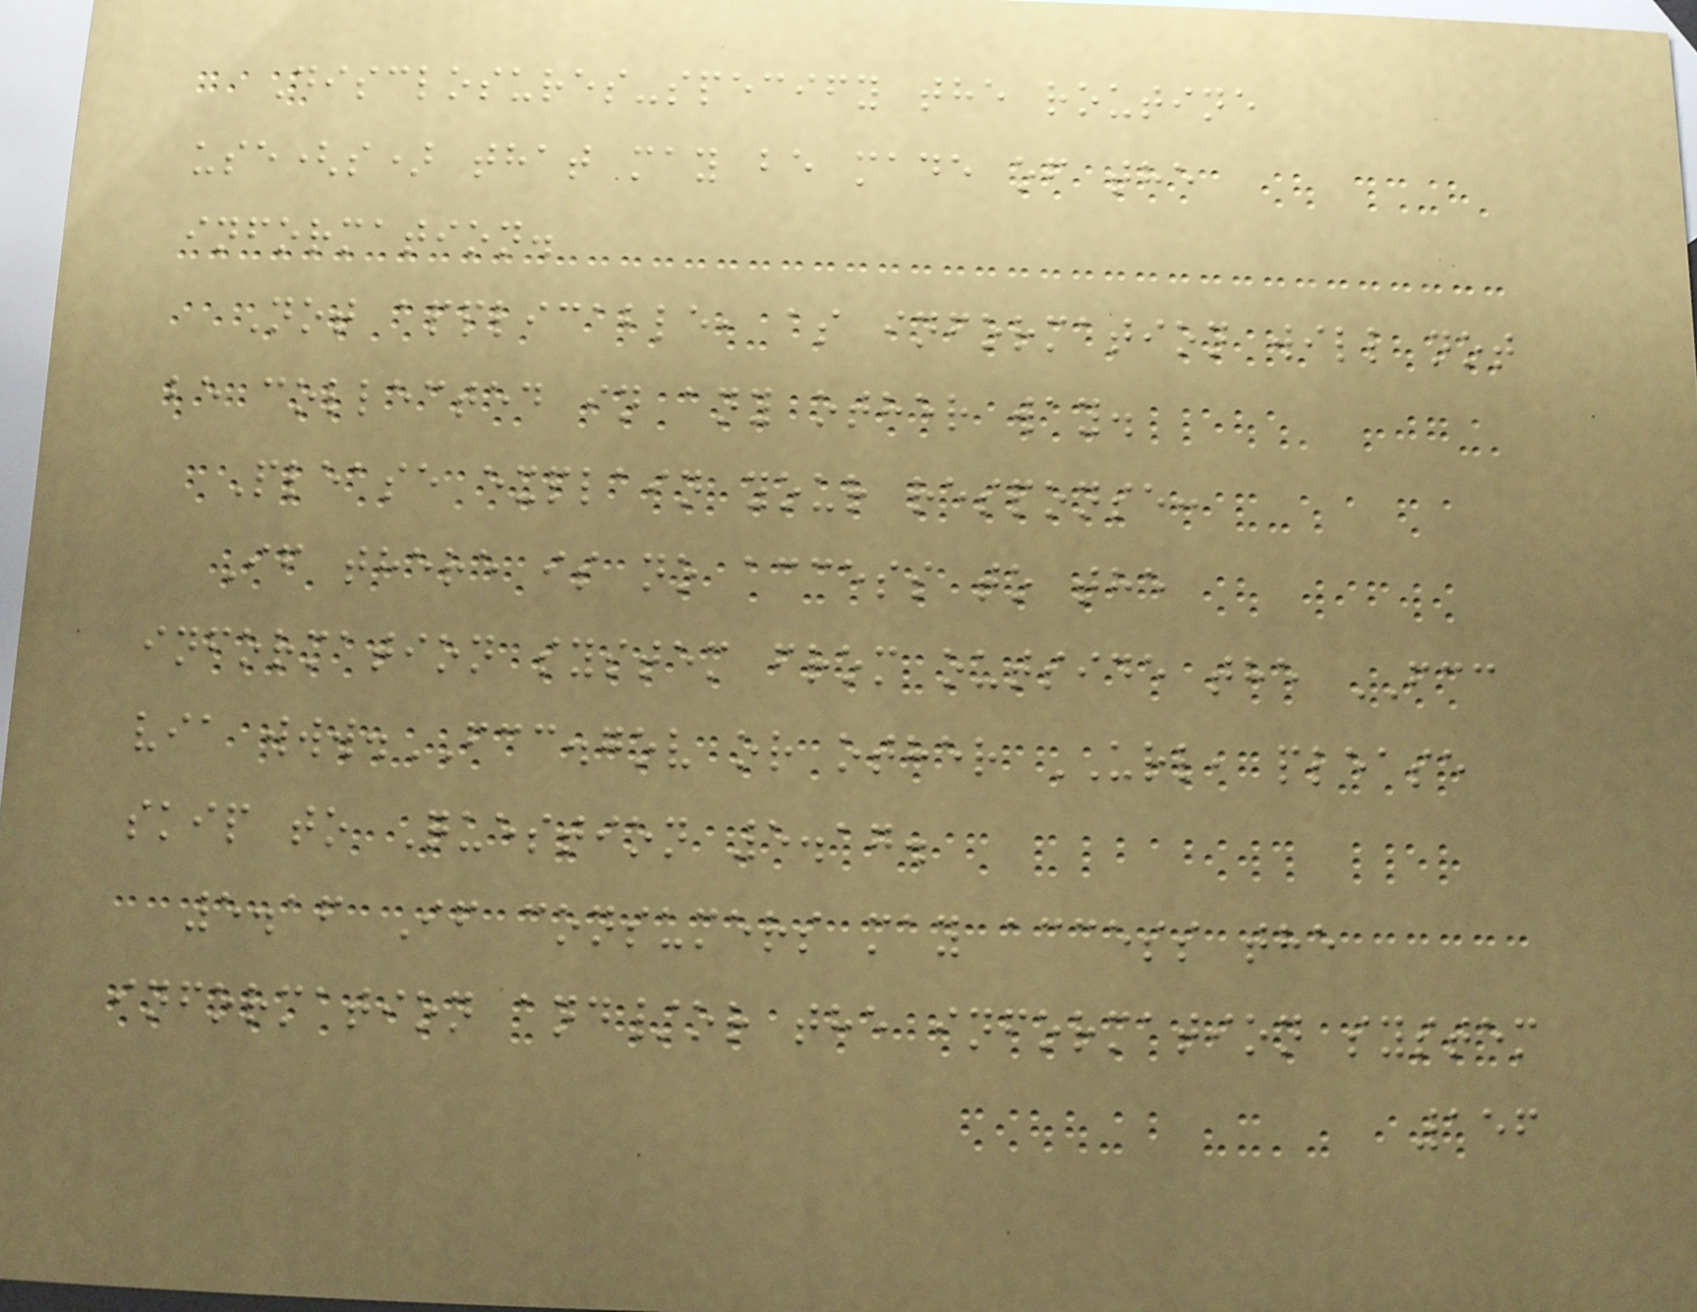Disclosures-specify the routine
use(s) that may be made of the
information.
Not applicable, as information will not
be collected in any other way.
Please explain your response:
If there is no access to the
information system from outside the FCC
via www.FCC.gov or other URL, please
skip to Question 5.17.
5.16 If consumers may access the
information and/or the information system
156
